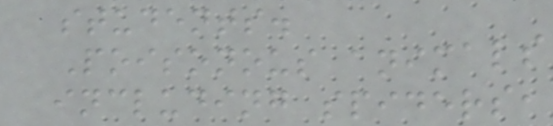students.
Poisonous animals
including spiders,
